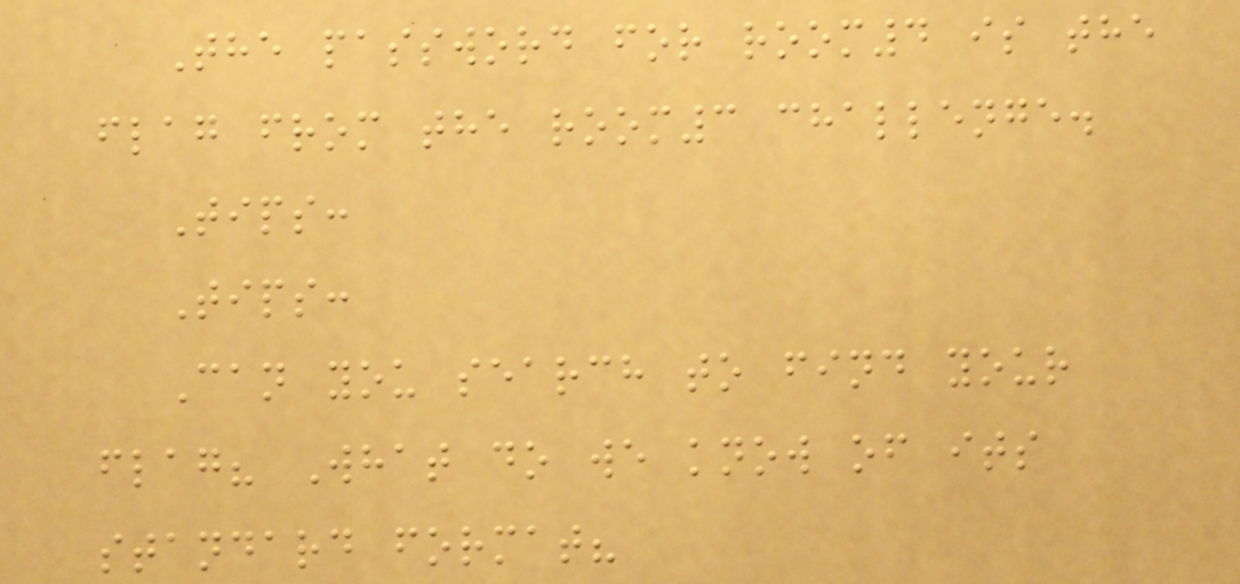The password for room4 is the
flag from the room3 challenge.
Tips:
Tips:
Can you search to find your
flag? What do we know of its
standard format?
